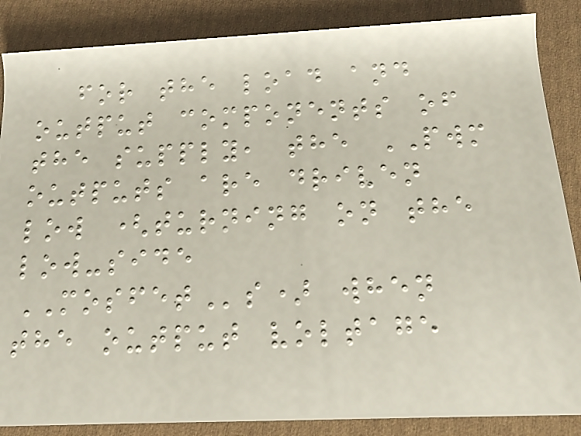for the load and
output components of
the supply, the PWM
outputs are driven
low (turning on the
low-side
MOSFETs) when
the output voltage
